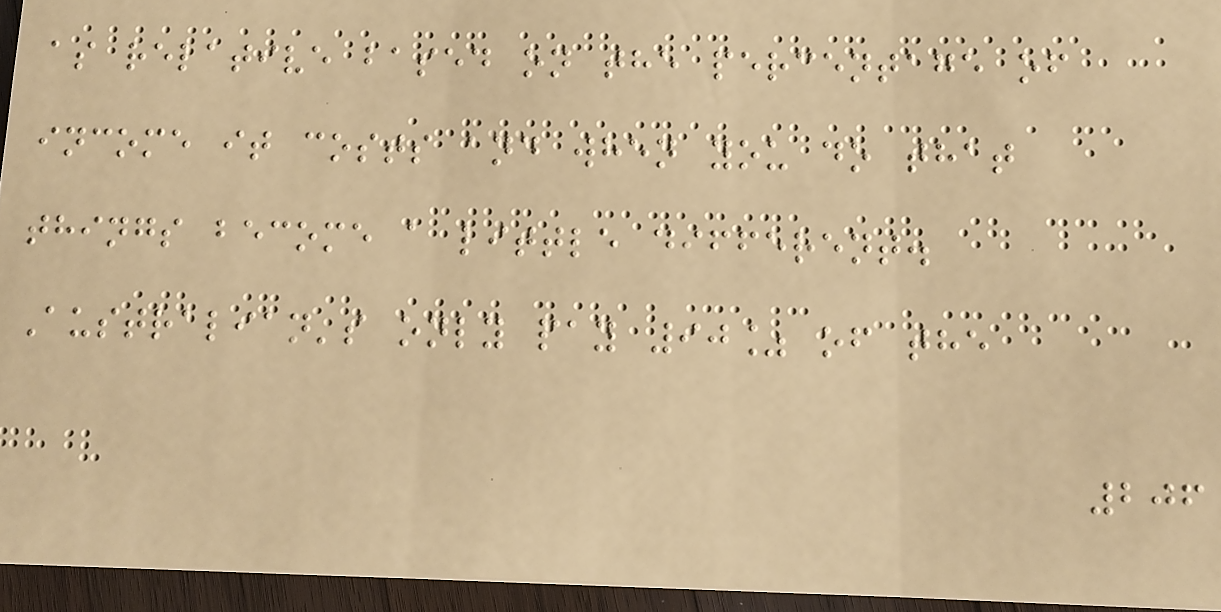as relative based on the percentage of
income it costs and when you do that
things become a little different.
Australian's only pay 90% of the
206
